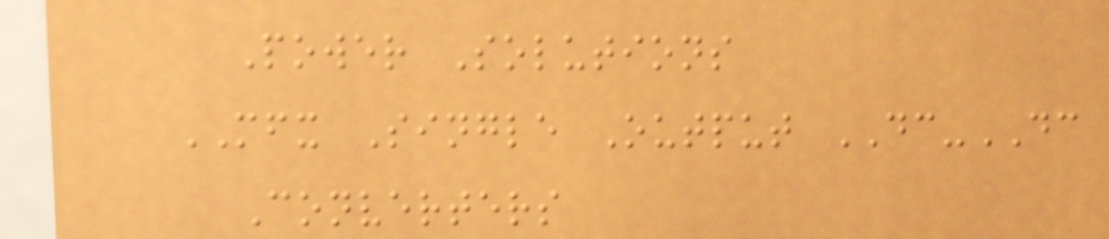Power Solutions
MFX Single Output DC-DC
Converters
